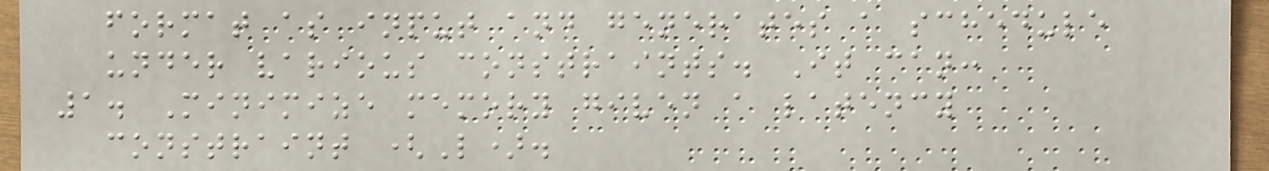format as input and generates a schedule
under various constraints. It can:
1. Minimize memory given a latency
constraint (L).
